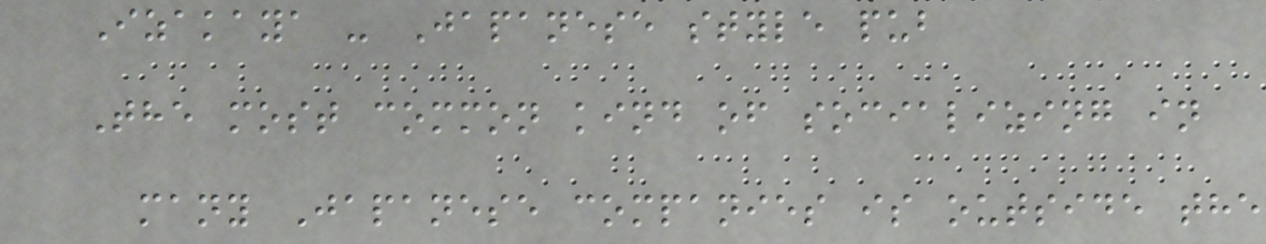Izakaya - Japanese style pub
The most common kind of socializing in
many Japanese companies is outside the
